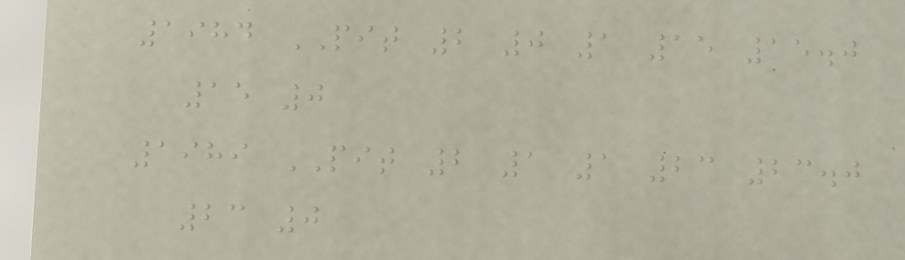1984 PIT 2 0 1 15 15.0
15 0
1989 PIT 2 1 1 23 23.0
23 0
